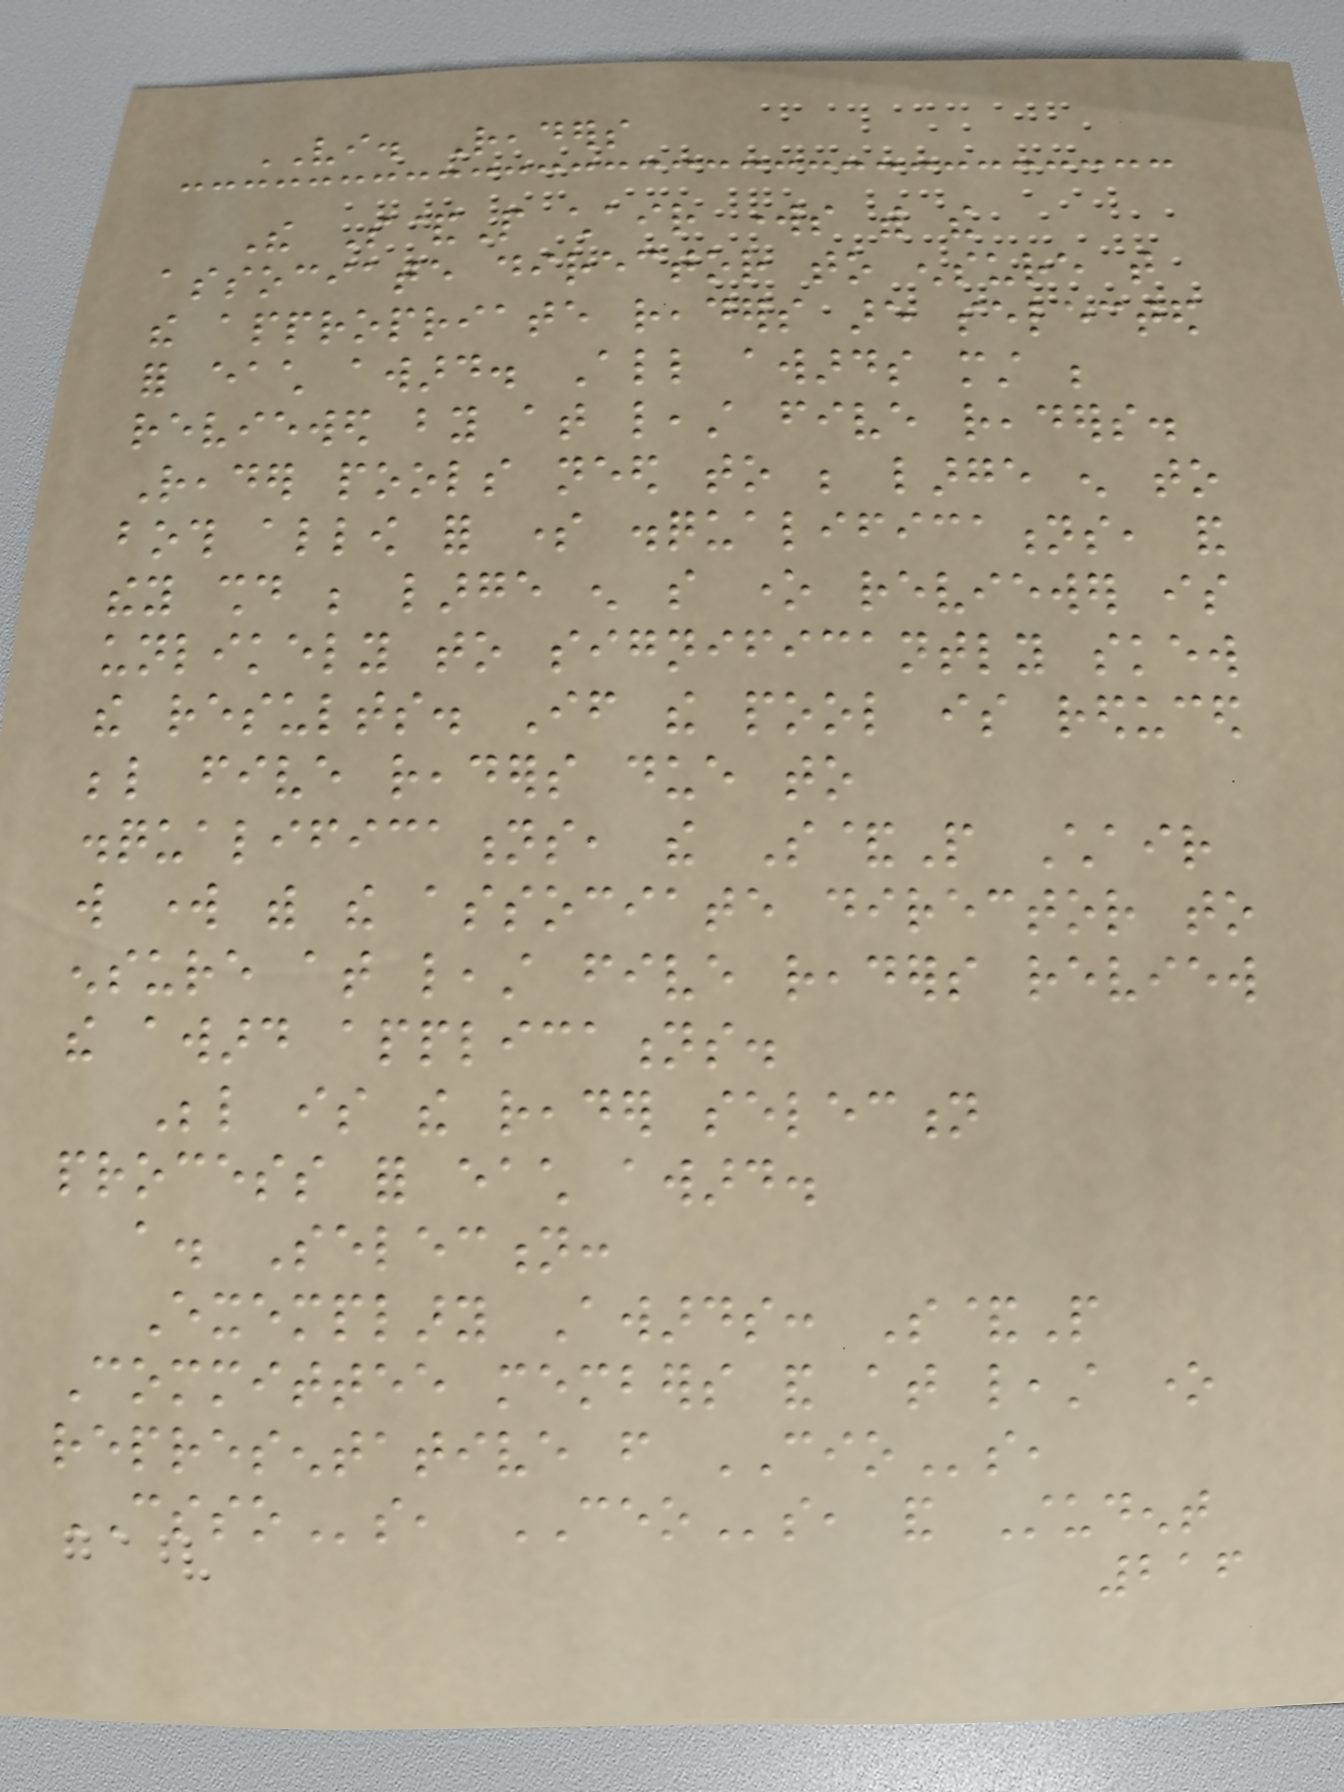VI. Readers
The S&P chair works with the
associate director to ensure that
the appropriate readers are selected
for each award. All awards must be
reviewed by at least five readers.
Reader pools need to be large enough to
both allow for some disqualifications, and
they should be large enough so one reviewer is
unlikely to significantly skew
the results. If the pool is reduced
below five readers due to
disqualifications, the S&P Chair
will work with the associate director to
ensure at least five readers review
the award applications.
Below is the reader selection
process for each award.
a. Selection:
Exemplary Awards: S&P
Committee members and at least one
representative from CIOs,
CSSOs, CEOs, and Student
216
